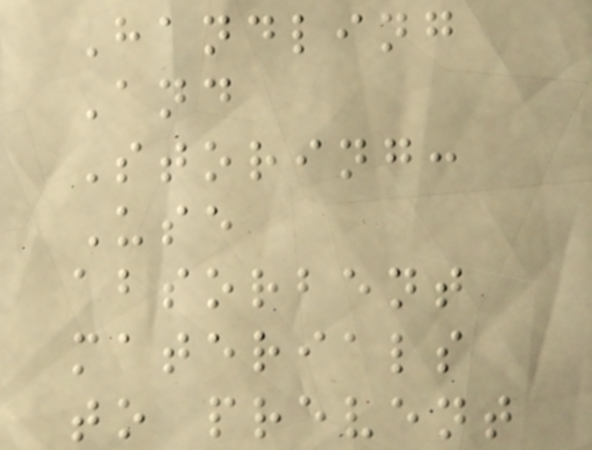Handling
And
Storing:
Use
absorbent
materials
to prevent
